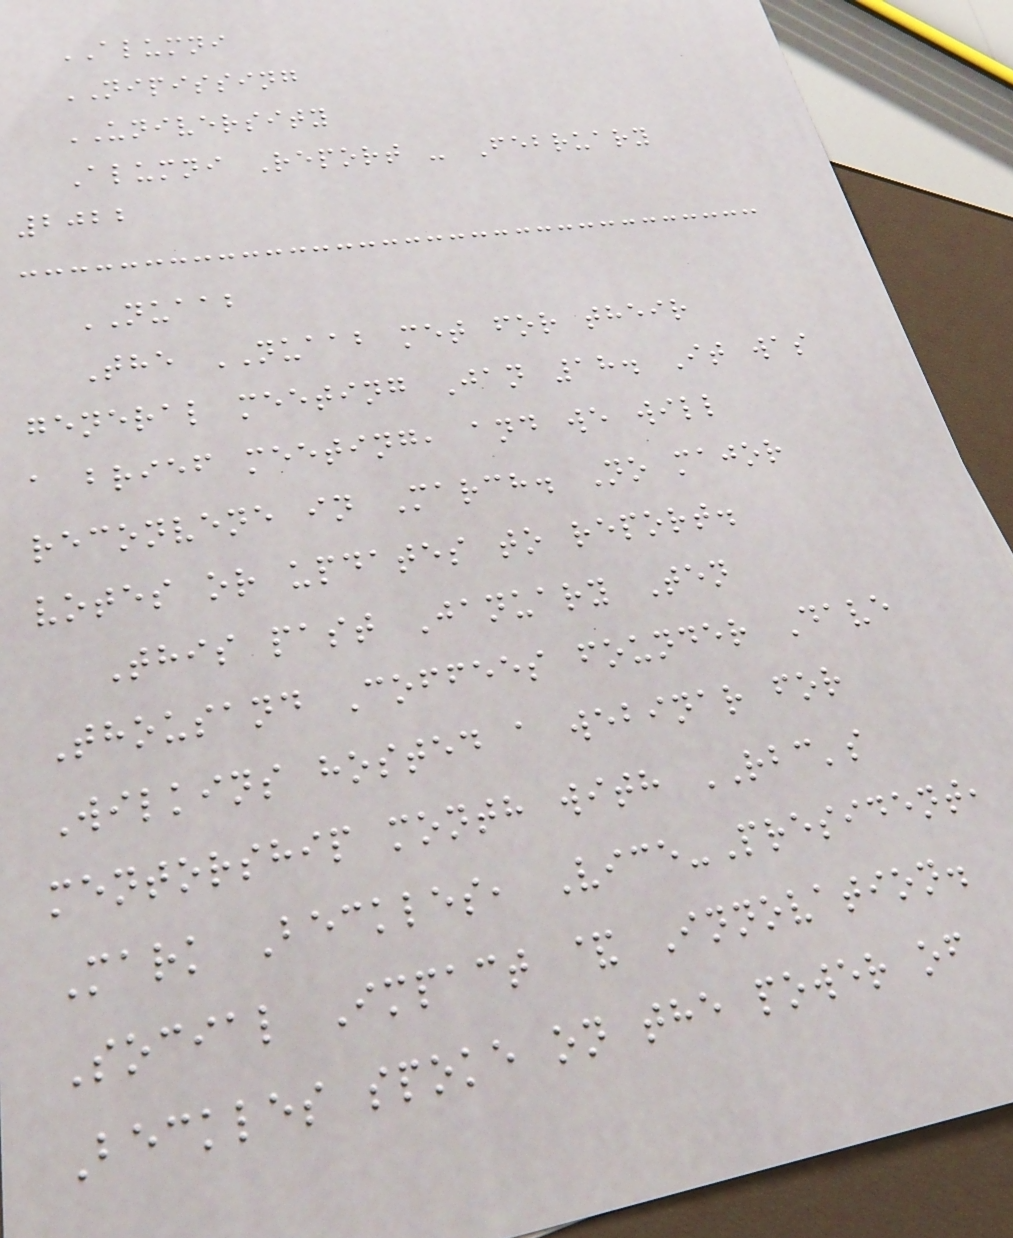ALUMNI
NIPISSING
UNIVERSITY
Alumni Report - February
2022
NUAAB
The NUAAB met for their
general meeting Jan 18. It was
a brief meeting, and we will
reconvene in March. No major
votes or updates to report.
This past January Ten
Thousand Coffees founder Dave
Wilkins hosted a webinar for
mentorship month with RBC's
Mark Beckles, Vice-President,
Social Impact & Innovation.
Beckles spoke on the power of
